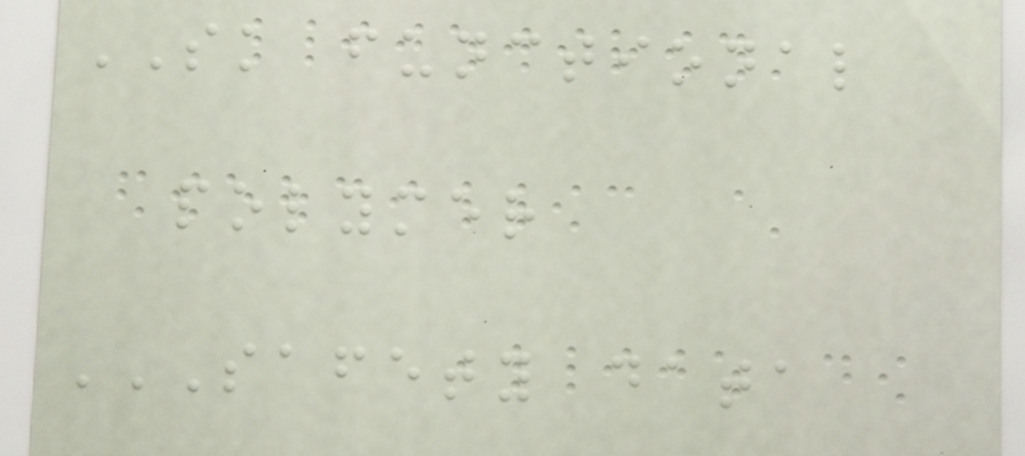SK functional
polymer
SAFETY DATA
